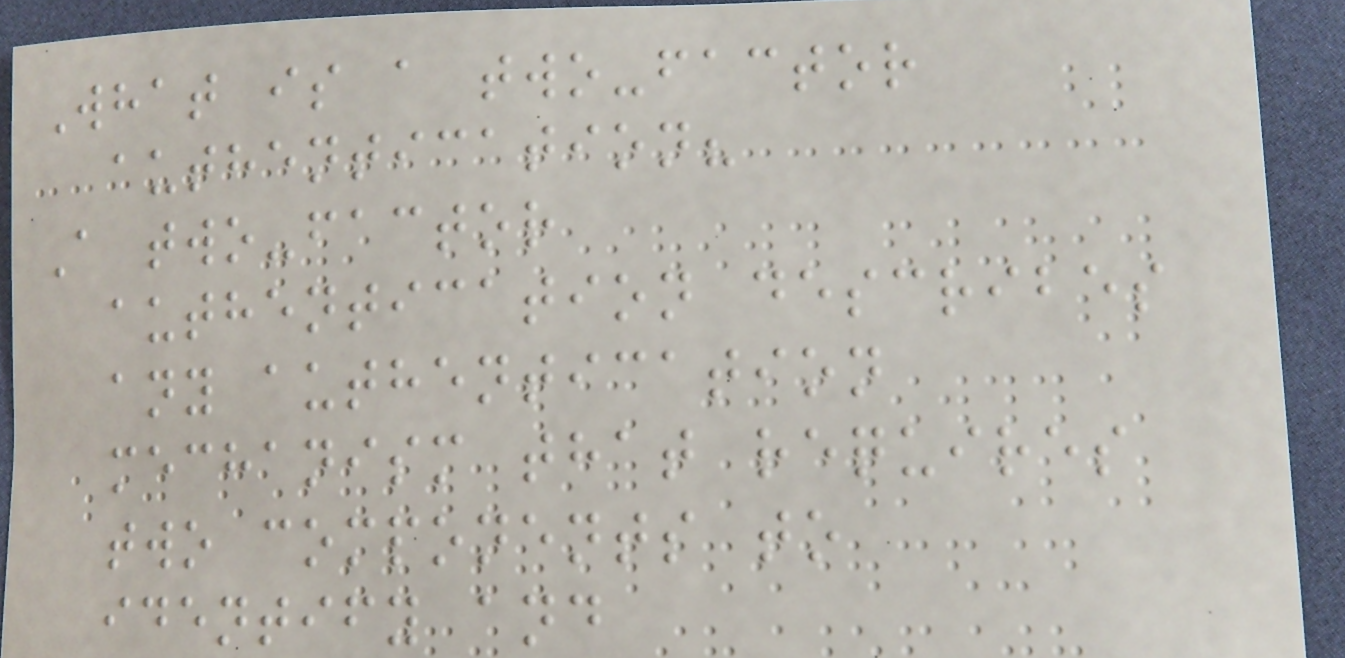What is a two-factor
authentication?
A two-factor
authentication describes
any authentication
mechanism that requires
two components to
identify and
